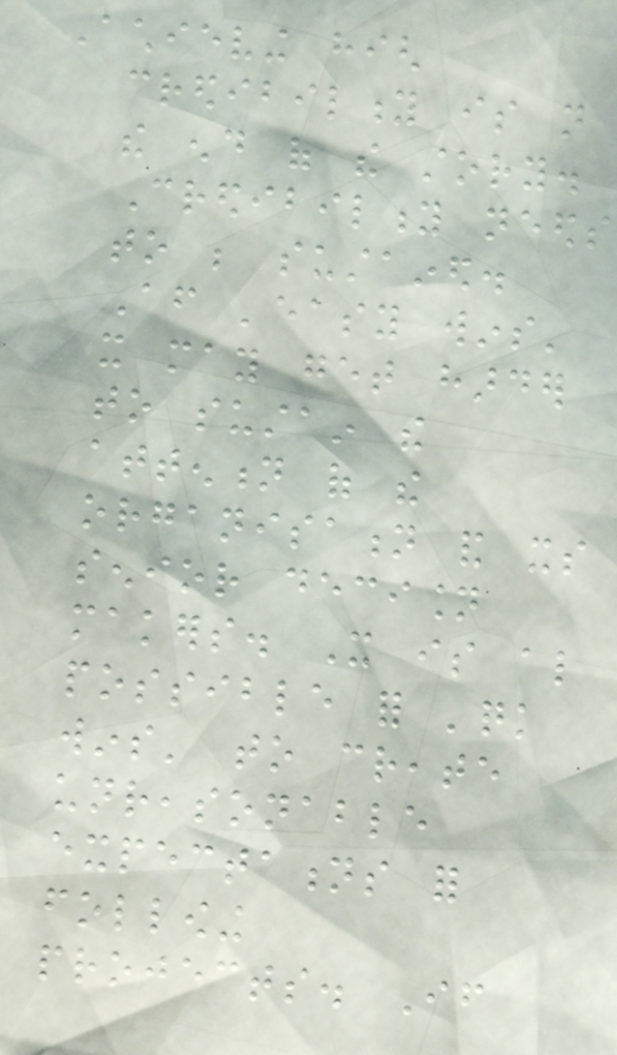Achieving high
credibility is not
the end of the story.
Credibility needs
to be sustained.
After 'easy wins'
it may get harder
to sustain the
attention of the
organisation and its
senior decision
makers. It is also
possible for 'quick
wins' to create
unreasonable
expectations for
following
projects. If
